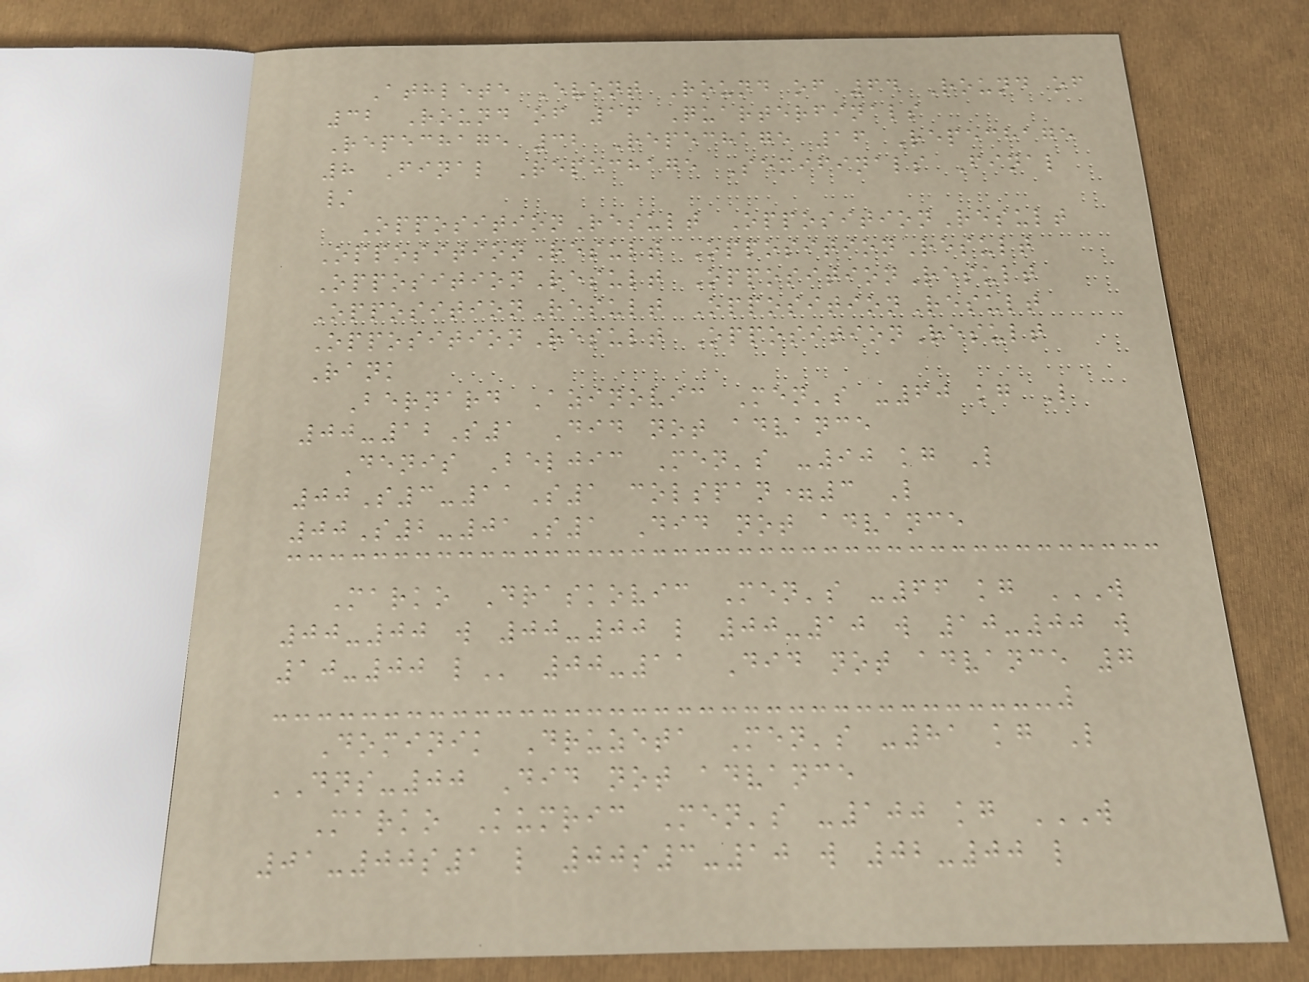Athlete Event Round of 64 Round of
32 Round of 16 Quarterfinals
Repechage 32 Repechage 16 Repechage
8 Final Repechage Semifinals Final
/
OppositionResult OppositionResult
OppositionResult OppositionResult
OppositionResult OppositionResult
OppositionResult OppositionResult
OppositionResult OppositionResult
Rank
Bernard Azinovic Men's -60 kg L
00-12S1 Did not advance
Denis Beljic Men's -90 kg L
00S3-11S1 colspan=3 L
00S2-01S1 Did not advance
Marko Draskovic Men's -66 kg W
00-00 W 00-00 L 00-10 W 10-00 W
10-00 L 00-11 Did not advance 7
Dominik Druzeta Men's -81 kg L
DNS-00 Did not advance
Marko Kumric Men's -100 kg W
01-00S1 L 00S3-10 W 02-00 L
